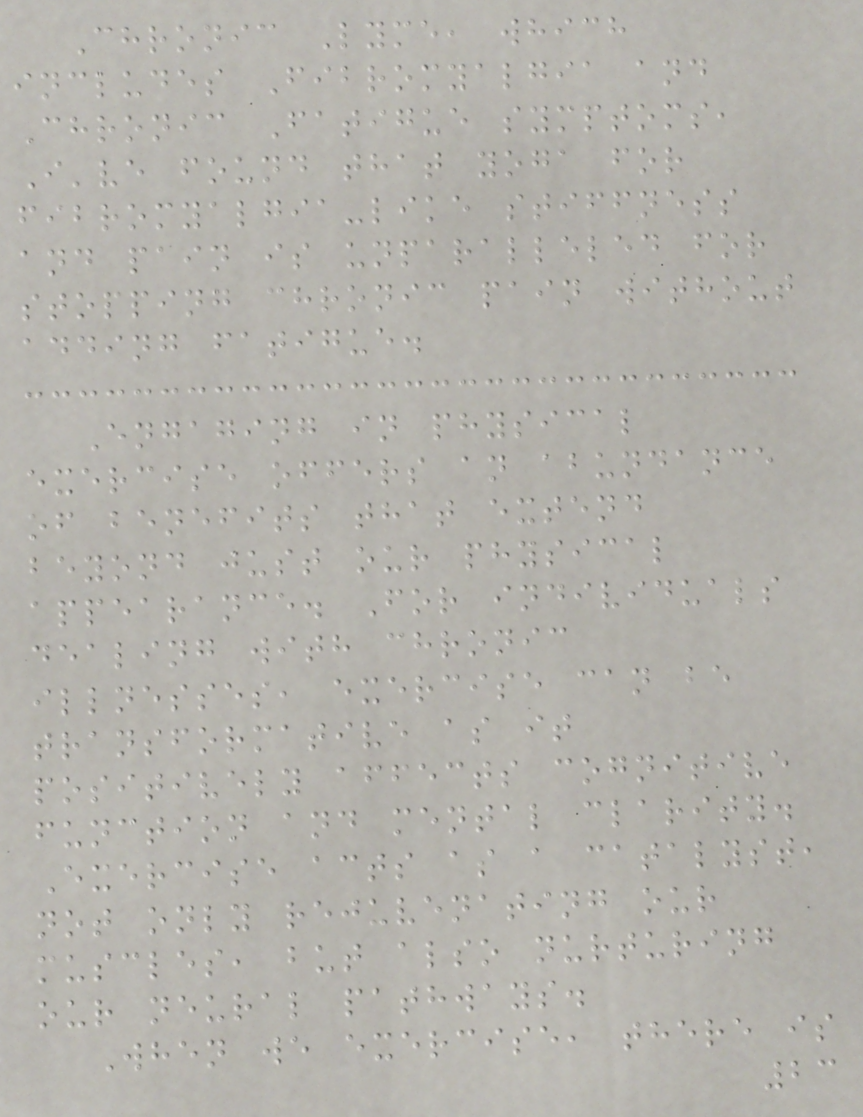Chronic Lyme, which
includes Fibromyalgia and
Chronic Fatigue symptoms,
I've found that yoga for
fibromyalgia-like stiffness
and pain is unparalleled for
stopping chronic pain without
adding fatigue.
Engaging in physical
exercise offers an abundance
of benefits that extend
beyond just our physical
appearance. For individuals
dealing with chronic
illnesses, exercise can be
transformative as it
positively affects cognitive
function and mental clarity.
Exercise acts as a catalyst,
not only rejuvenating our
muscles, but also nurturing
our neural pathways.
When we exercise, there is
23
